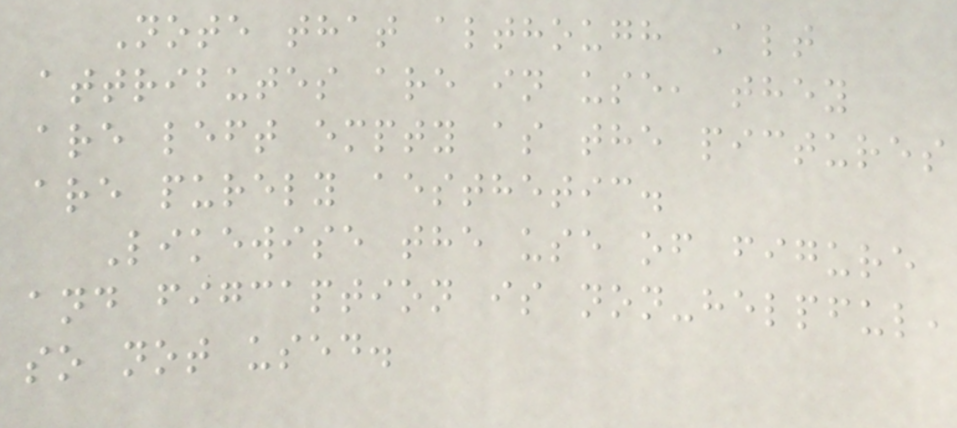Note that although Alt
attributes are in use, they
are left empty as the pictures
are purely aesthetic.
Likewise the use of figure
and figcaption is non-helpful,
so not used.
